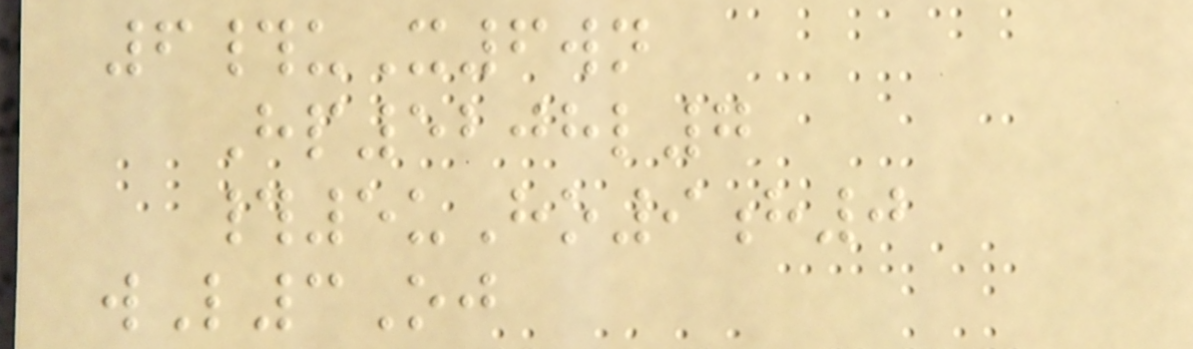6#uX6wn
Hp5208l7
#5uHo9h0
wL3Oj
